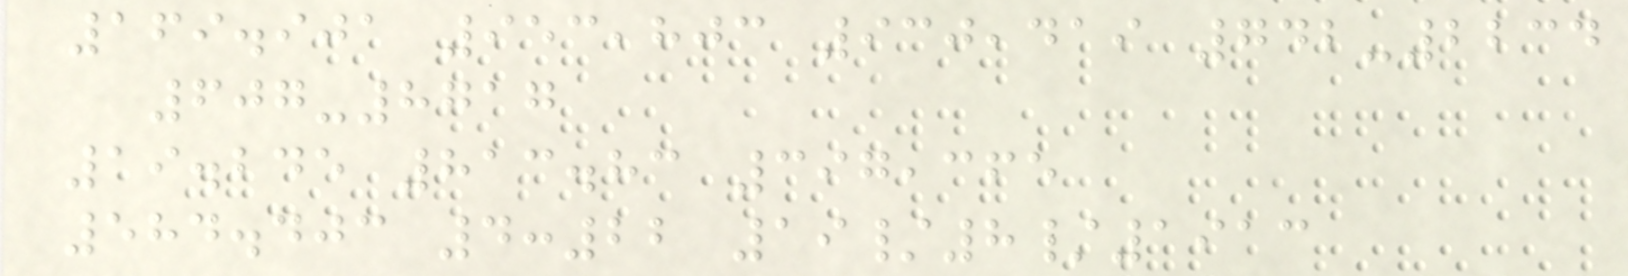169.901 953,803 930,419 742-2234
607-8717
19.245 813.83 397,365
584.403 4:22 19/8/1913
